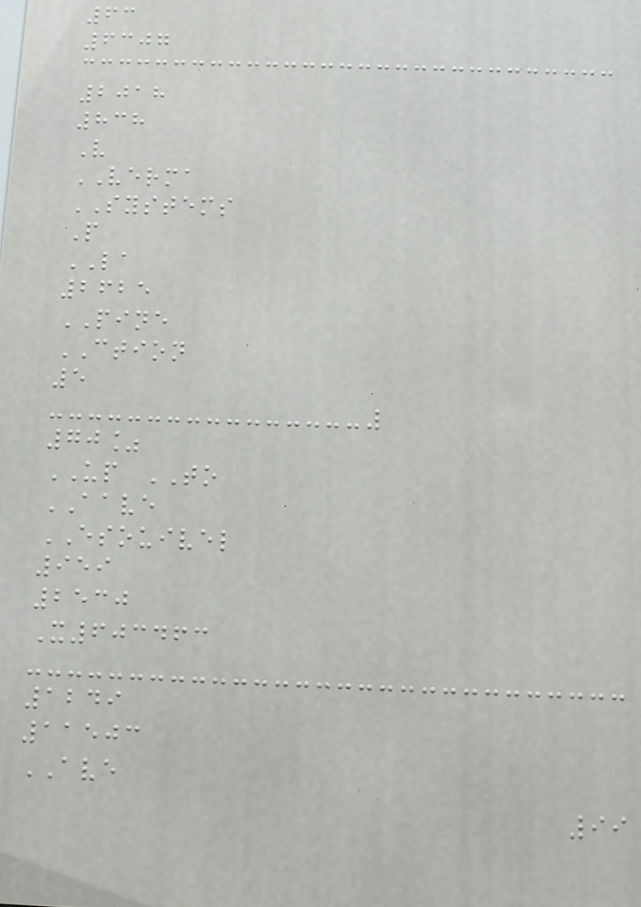63
6307
2018
838
V
VERMA
SYSTEMS
P
LA
2625
PINE
CTION
5
70%
UP TO
AAVE
ESOUIVEL
959
2530
X603463
1249
11503
AVE
99
